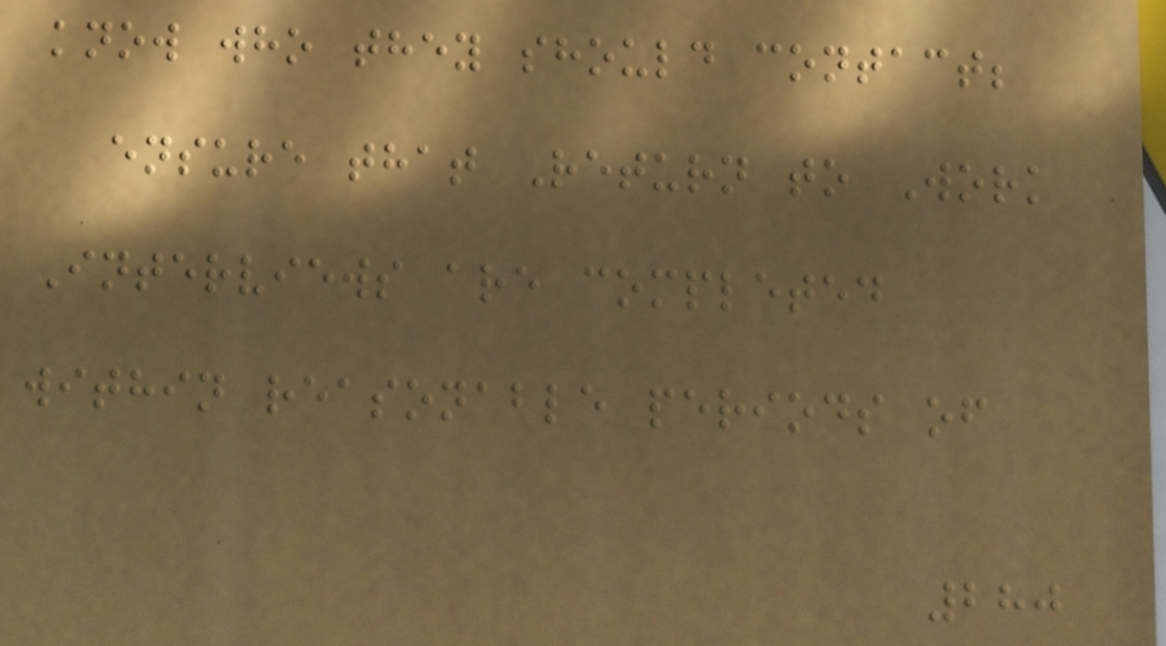know who they should contact;
ensure that Return to Work
Interviews are completed
within reasonable periods of
280
